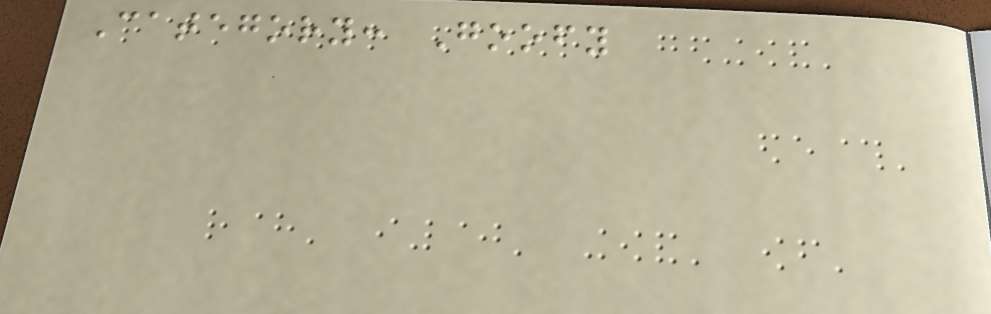Category: Goofy
